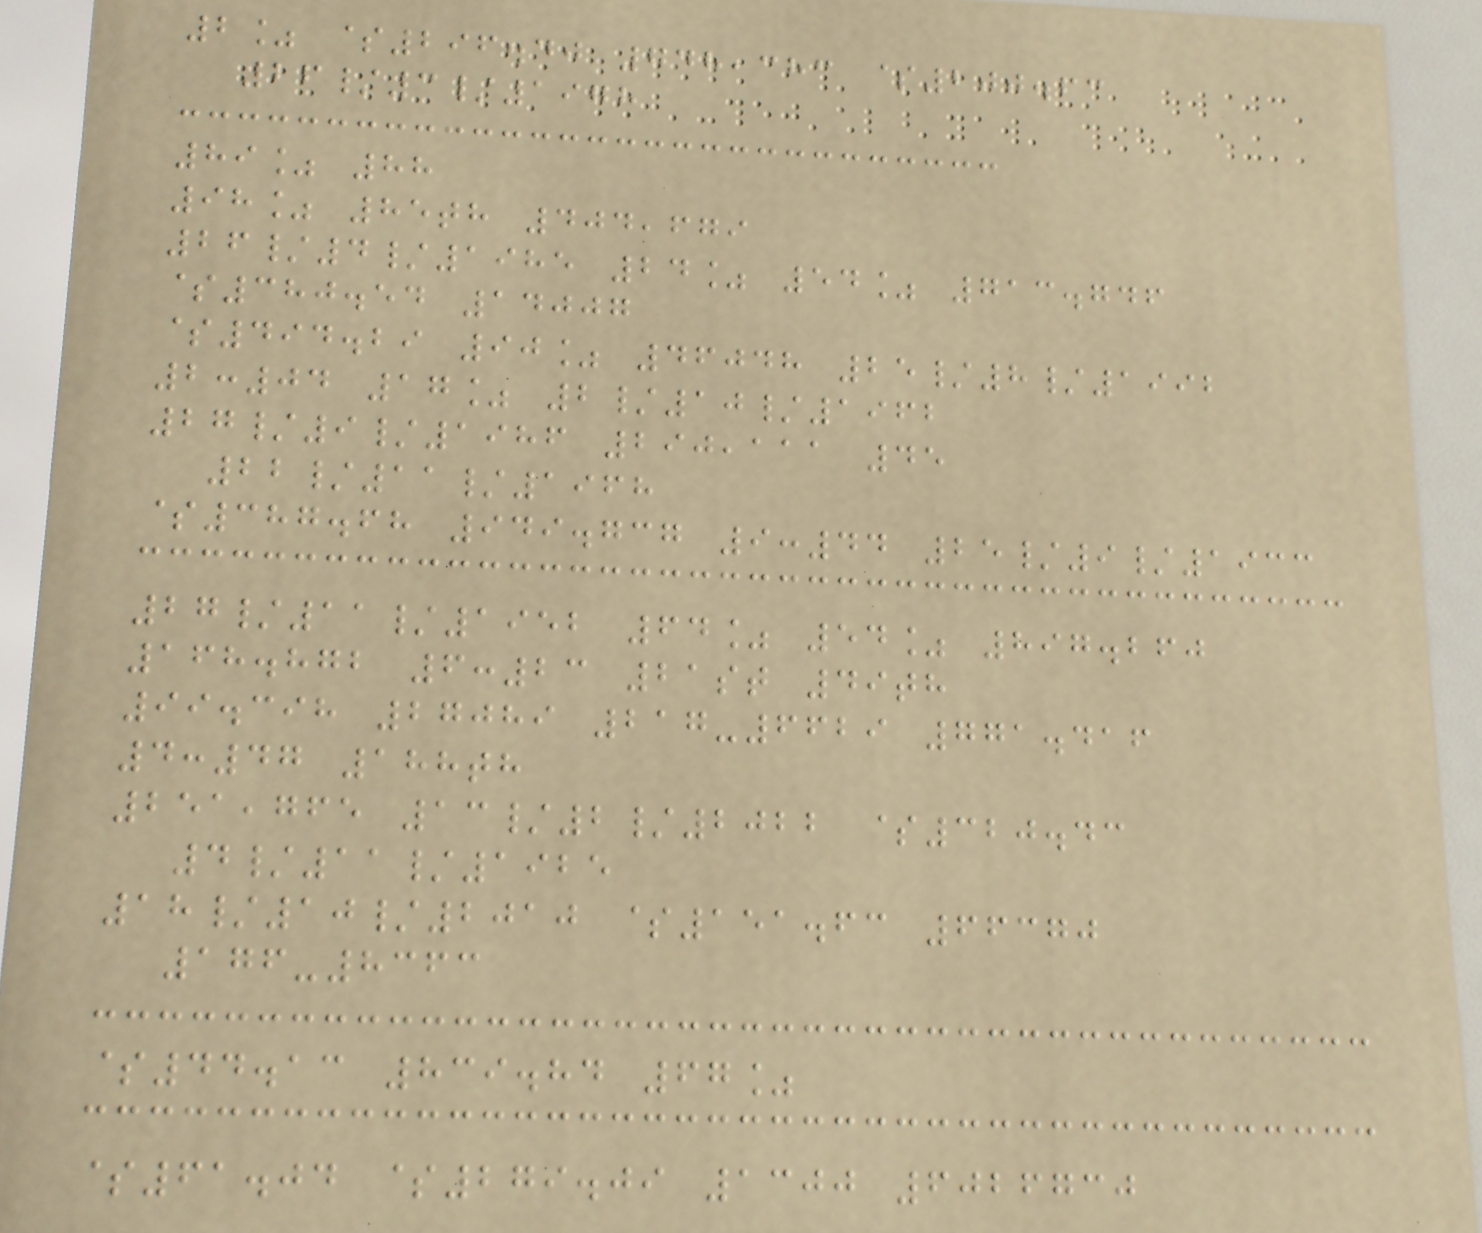2% $296.40 748,383 $200.63
26/3/1978
89% 88
98% 85th 404,679
26/4/1985 24% 54% 713.746
$380.54 14007
$494.29 90% 46048 25/8/1992
2:04 17% 2/10/1962
27/9/1986 290,111 45
22/11/1968
$387.68 949.737 9:44 25/9/1933
27/11/1952 64% 54% 897.260
168.872 6:23 21st 49th
99.398 27089 217-6629 771.416
4:47 188th
251,765 13/2/2022 $320.43
4/11/1925
18/10/2010 $151.63 66370
176-8363
$44.13 839.84 67%
$61.04 $279.09 1300 6026730
